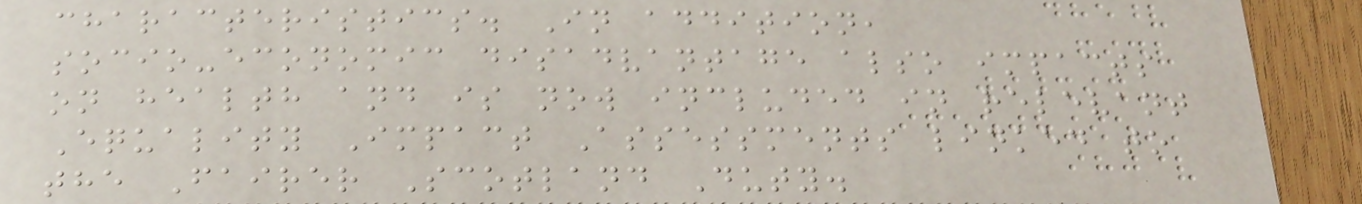characteristics. In addition,
socio-economic disadvantage also impacts
on health and is now included in relevant
Equality Impact Assessments linked to
the Fairer Scotland Duty.
